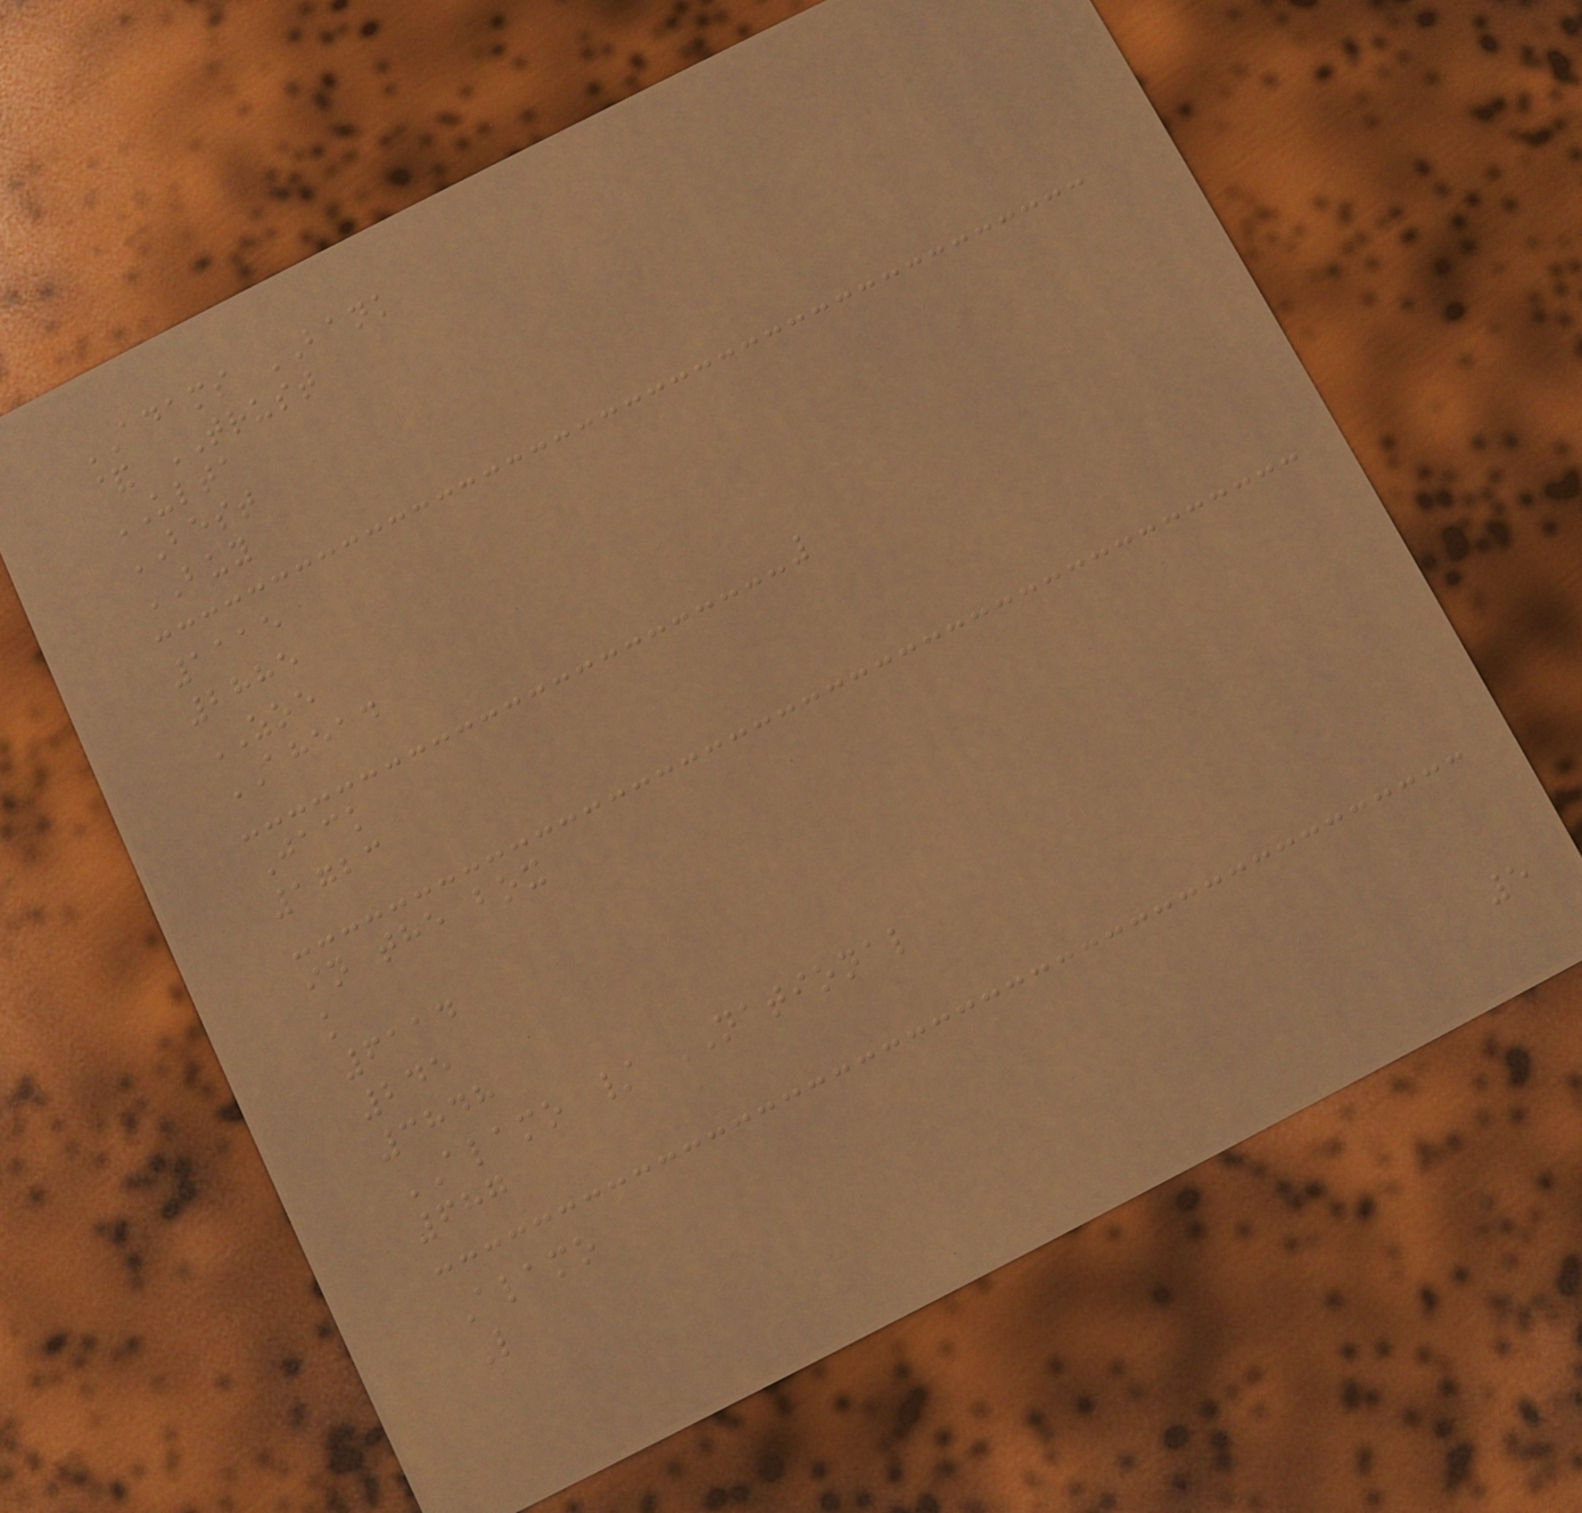ADAMS BANK
& TRUST
ULTA
BEST
BUY
1115
2885
ZOE
AHEAD
Jack
1723
in the box
k
6114
245
3848
ALAMO / NATIONAL
687
Alamo
L
5
